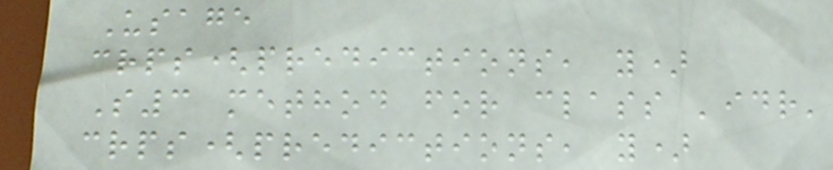Usage
crps(predictions, y)
S3 method for class 'idr'
crps(predictions, y)
